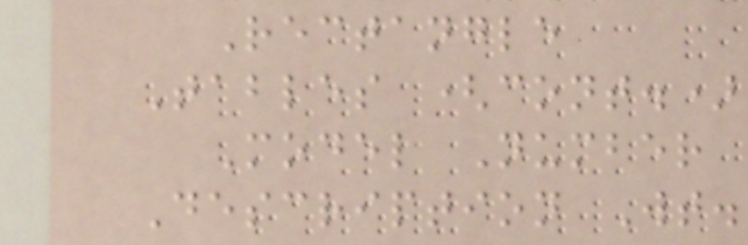Rectangle
Tables (cont.)
Model Number
Description Wt.
